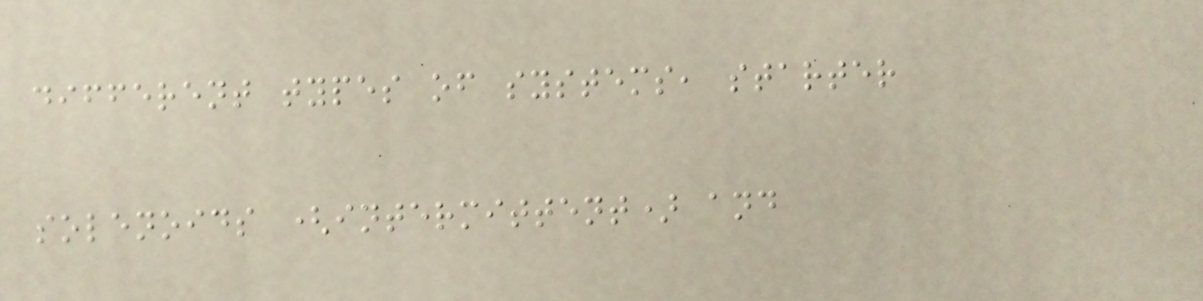different types of systems, starter
solenoids (intermittent) and
